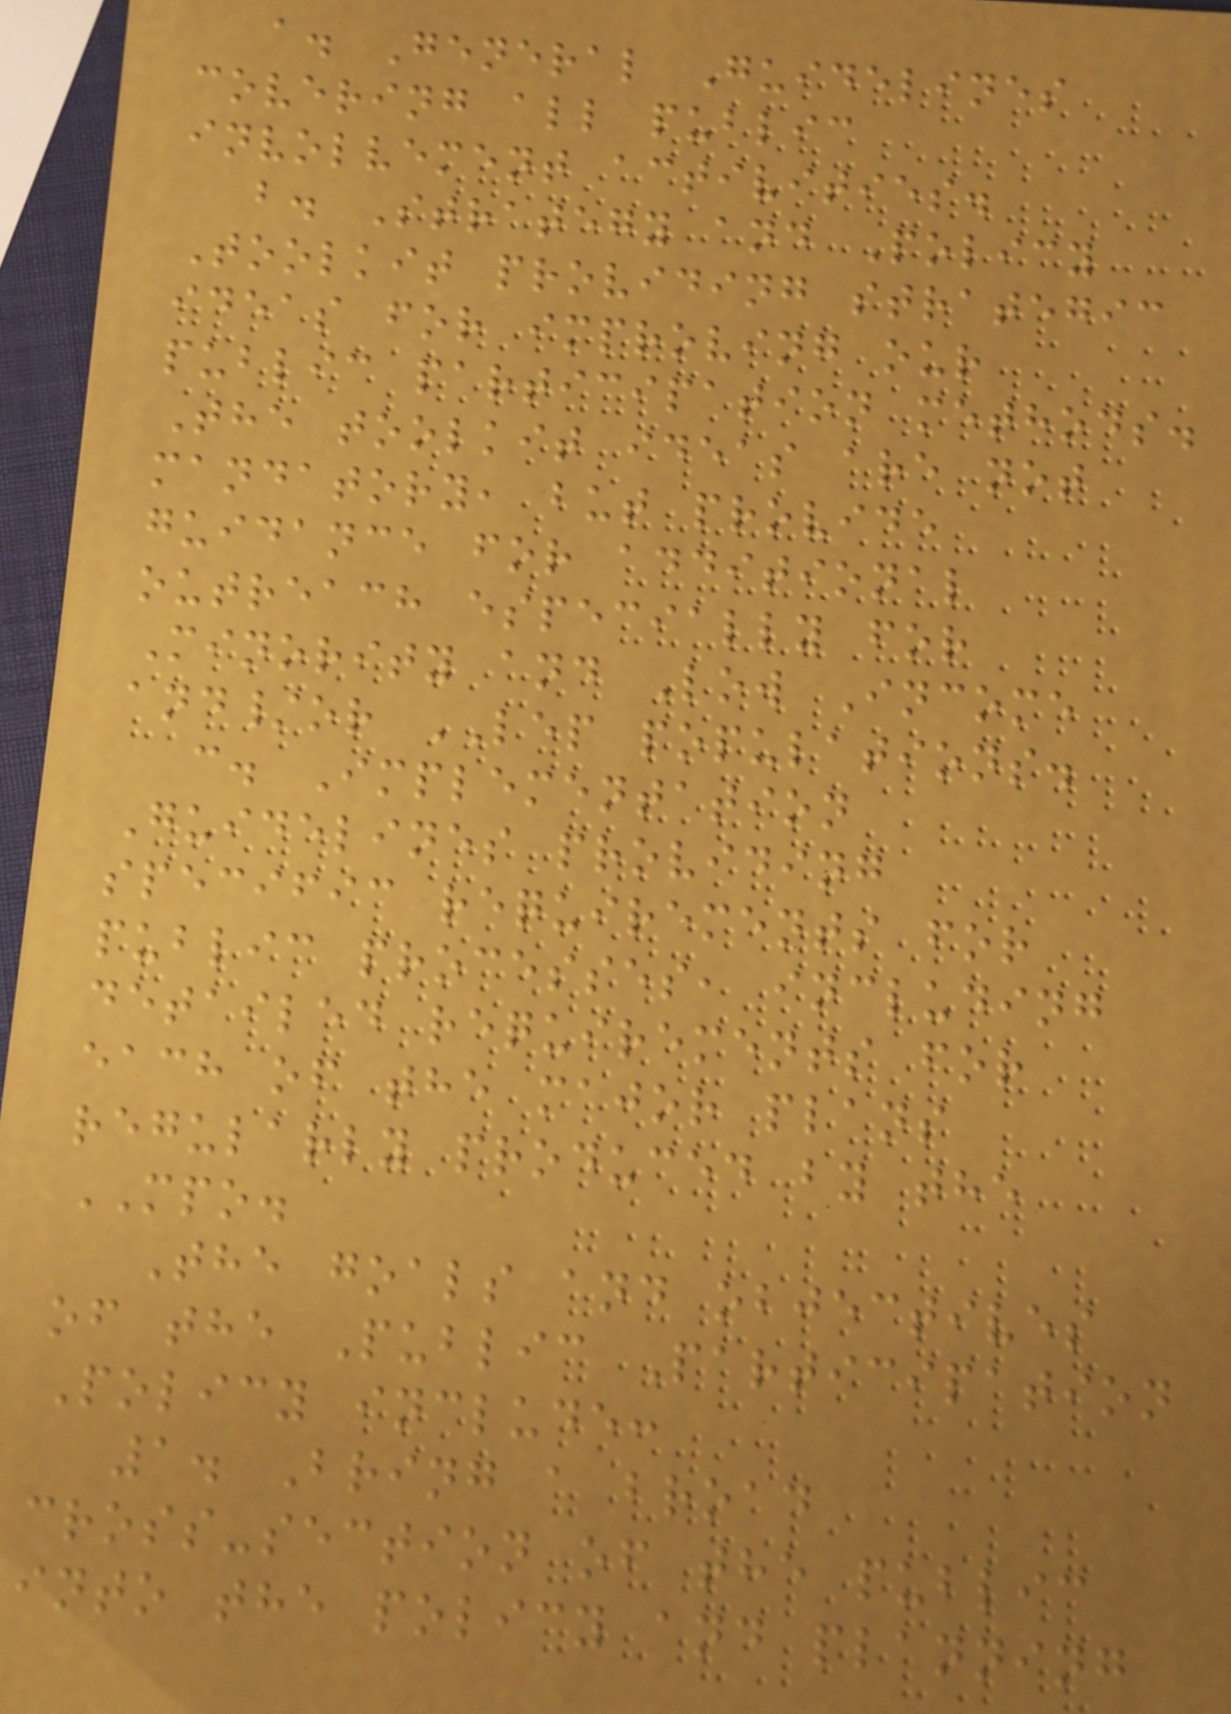a. General Guidelines
covering all public
involvement activities.
b. Strategy and Policy
Toolkit providing strategic
ideas for improving our
public participation methods.
The toolkit ideas are not
mandatory, but provide
guidance for additional
outreach especially for
Minority and Low Income
and/or LEP populations.
c. Implementation
Guidelines providing
specific requirements for
public processes, including
detailed requirements for
each of the major plans
regularly produced by the
MPO.
The goals and objectives
of the Public Participation
Policy include:
1. Bring a broad
cross-section of the public
into the policy and planning
